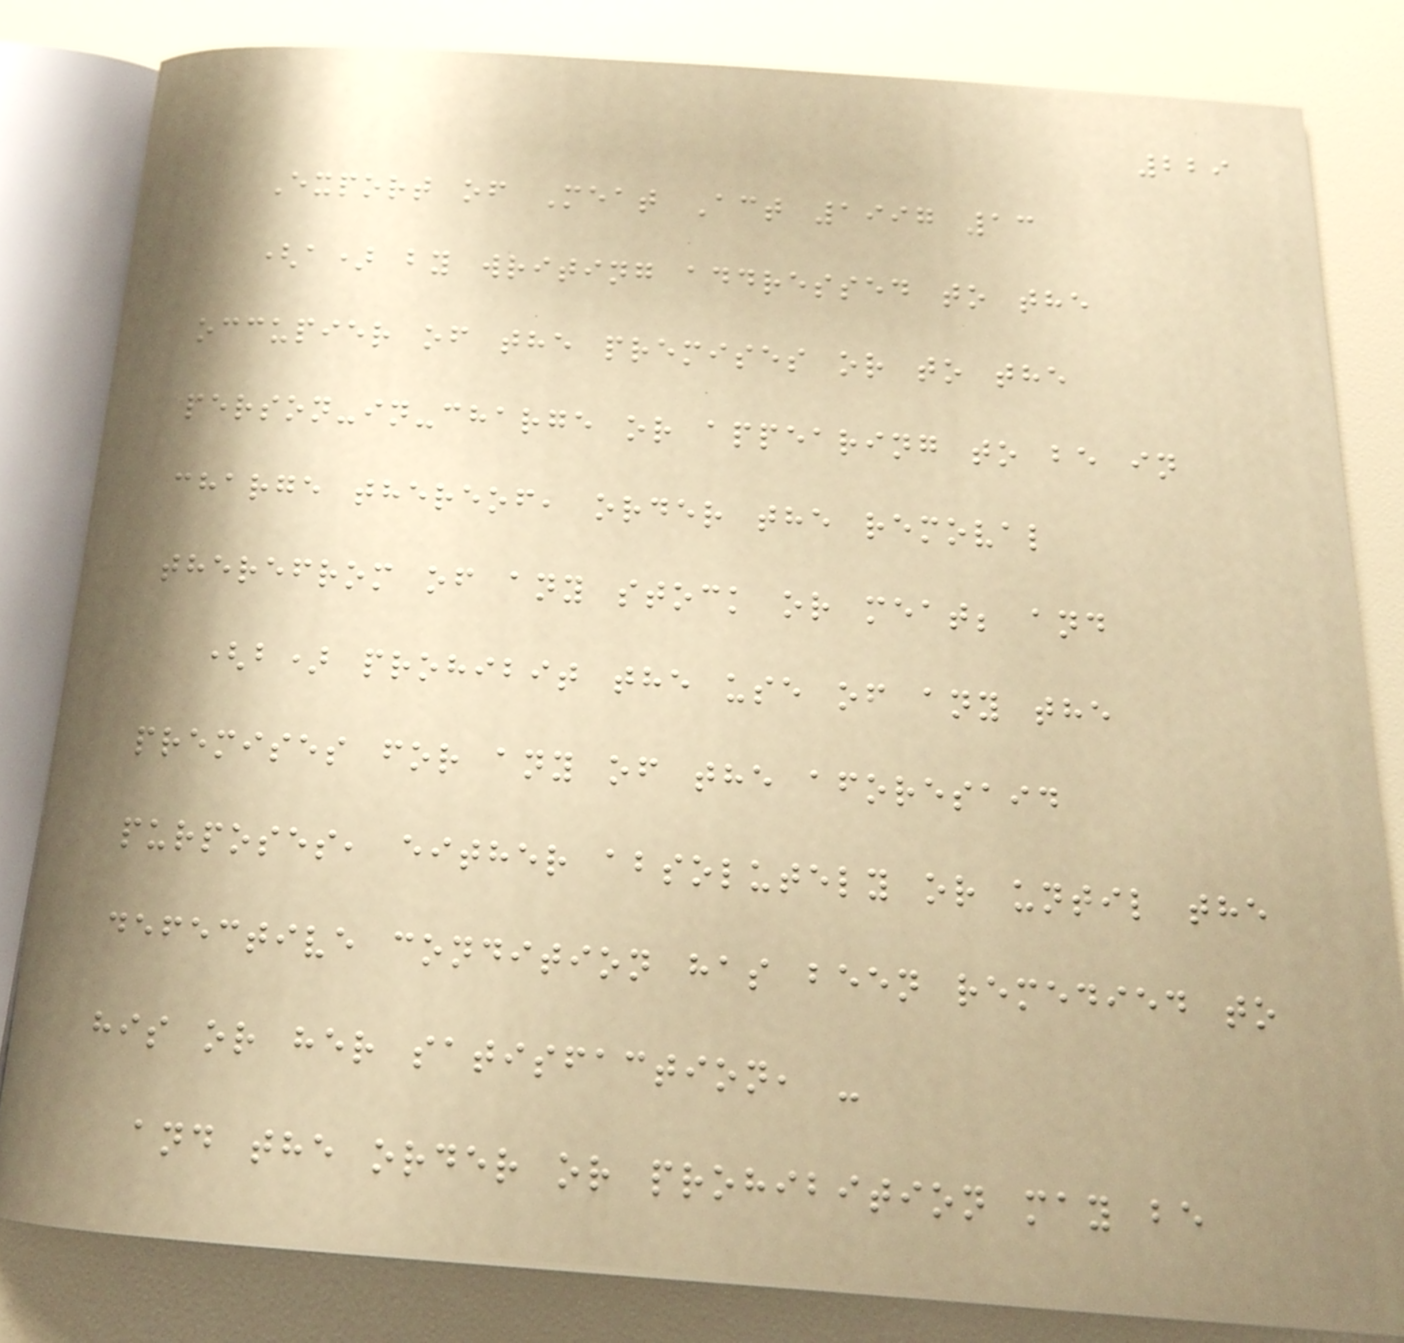229
Export of Meat Act 1997 13
(a) by writing addressed to the
occupier of the premises or to the
person-in-charge or appearing to be in
charge thereof, order the removal
therefrom of any stock or meat; and
(b) prohibit the use of any the
premises for any of the aforesaid
purposes, either absolutely or until the
defective condition has been remedied to
his or her satisfaction, -
and the order or prohibition may be
